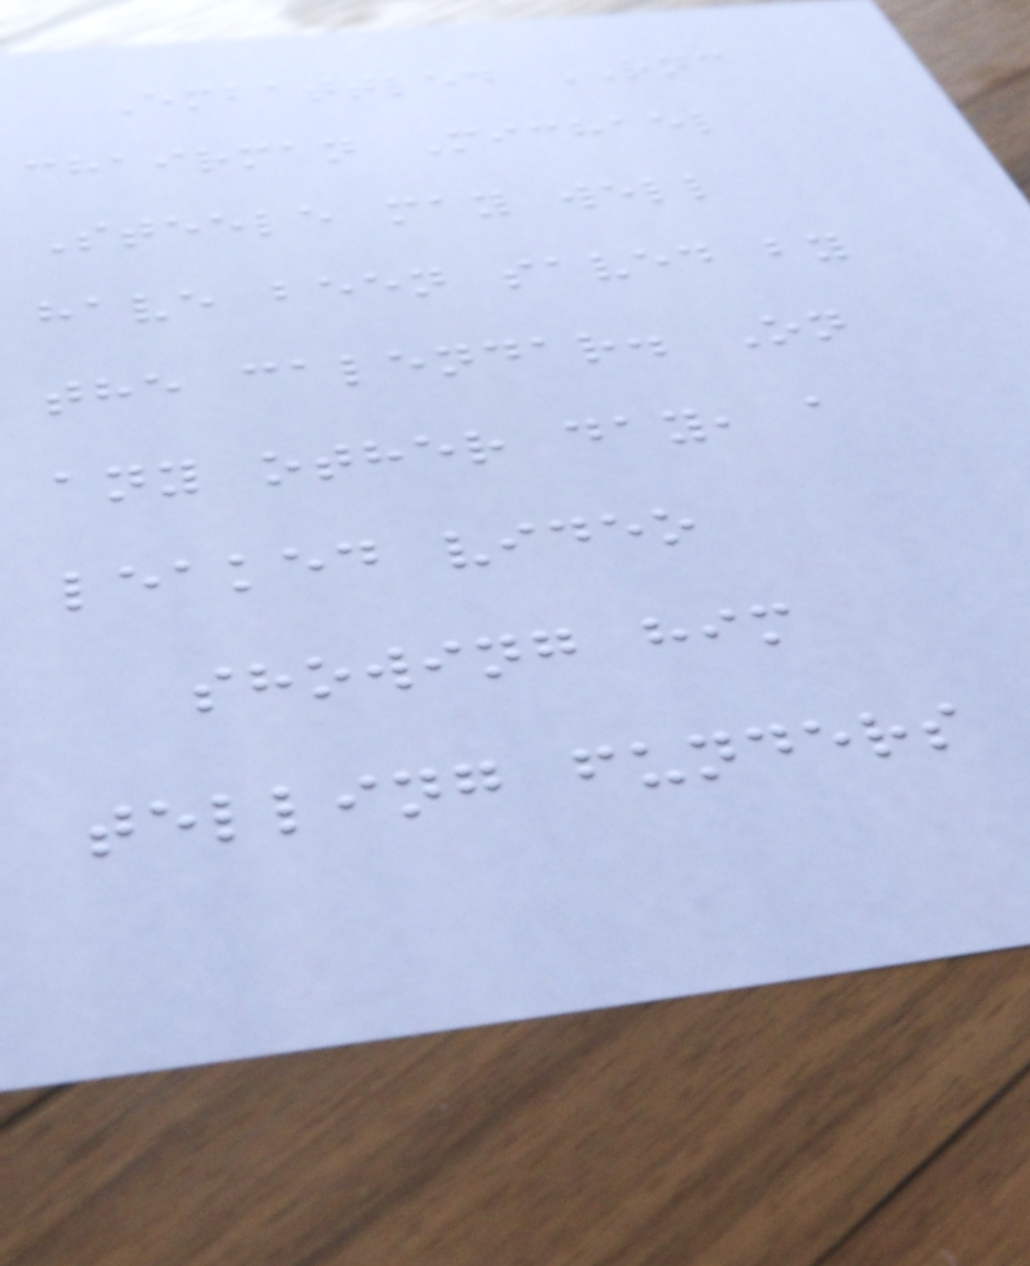Embattled RNC
chairman Michael
Steele may well
have been saved by
the calendar. On
any other day, a
leaked video
showing him
telling funders
